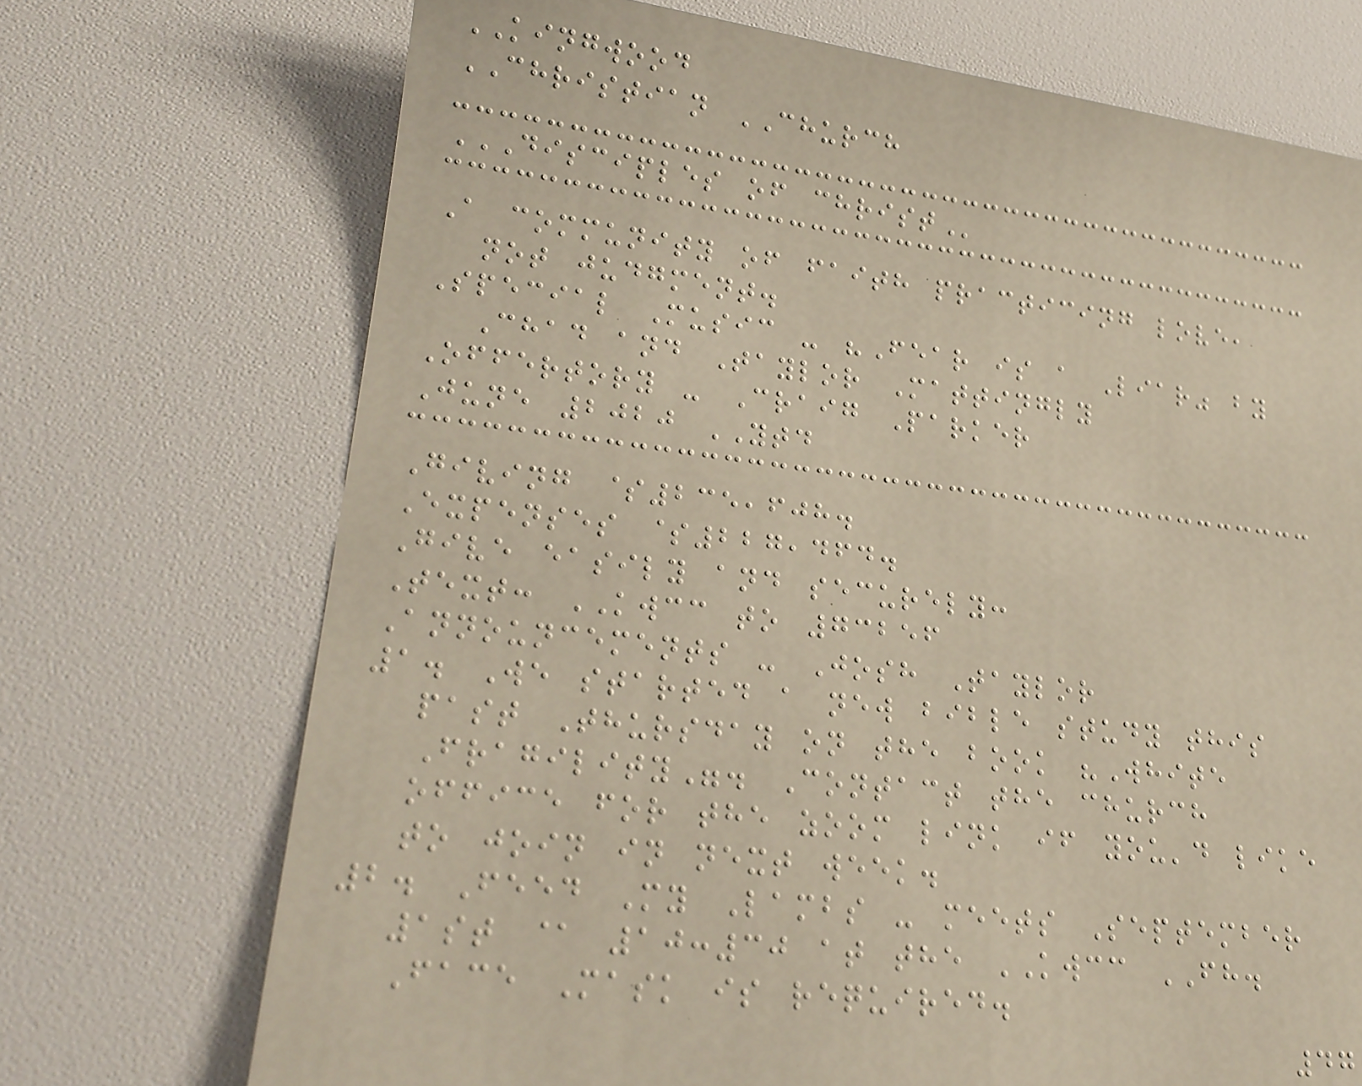KINGWOOD
CHRISTIAN CHURCH
DISCIPLES OF CHRIST
A community of faith practicing love,
not judgment.
Special Music - "Fear is a Liar" by
Chad and Taylor Mattingly
Offertory - Craig Parker
June 2020 YTD
Giving $235,608.
Expenses $227,464.
Give easily and securely:
Text: KWCC to 73256
Announcements - Josh Taylor
1. We started a new bible study this
past Thursday on the book "White
Fragility". Contact the church
office for the zoom link if you'd like
to join in next week.
2. Feed My Lambs - meets September
1st @ 10:30 at the KWCC FH.
Face Mask is required.
47
